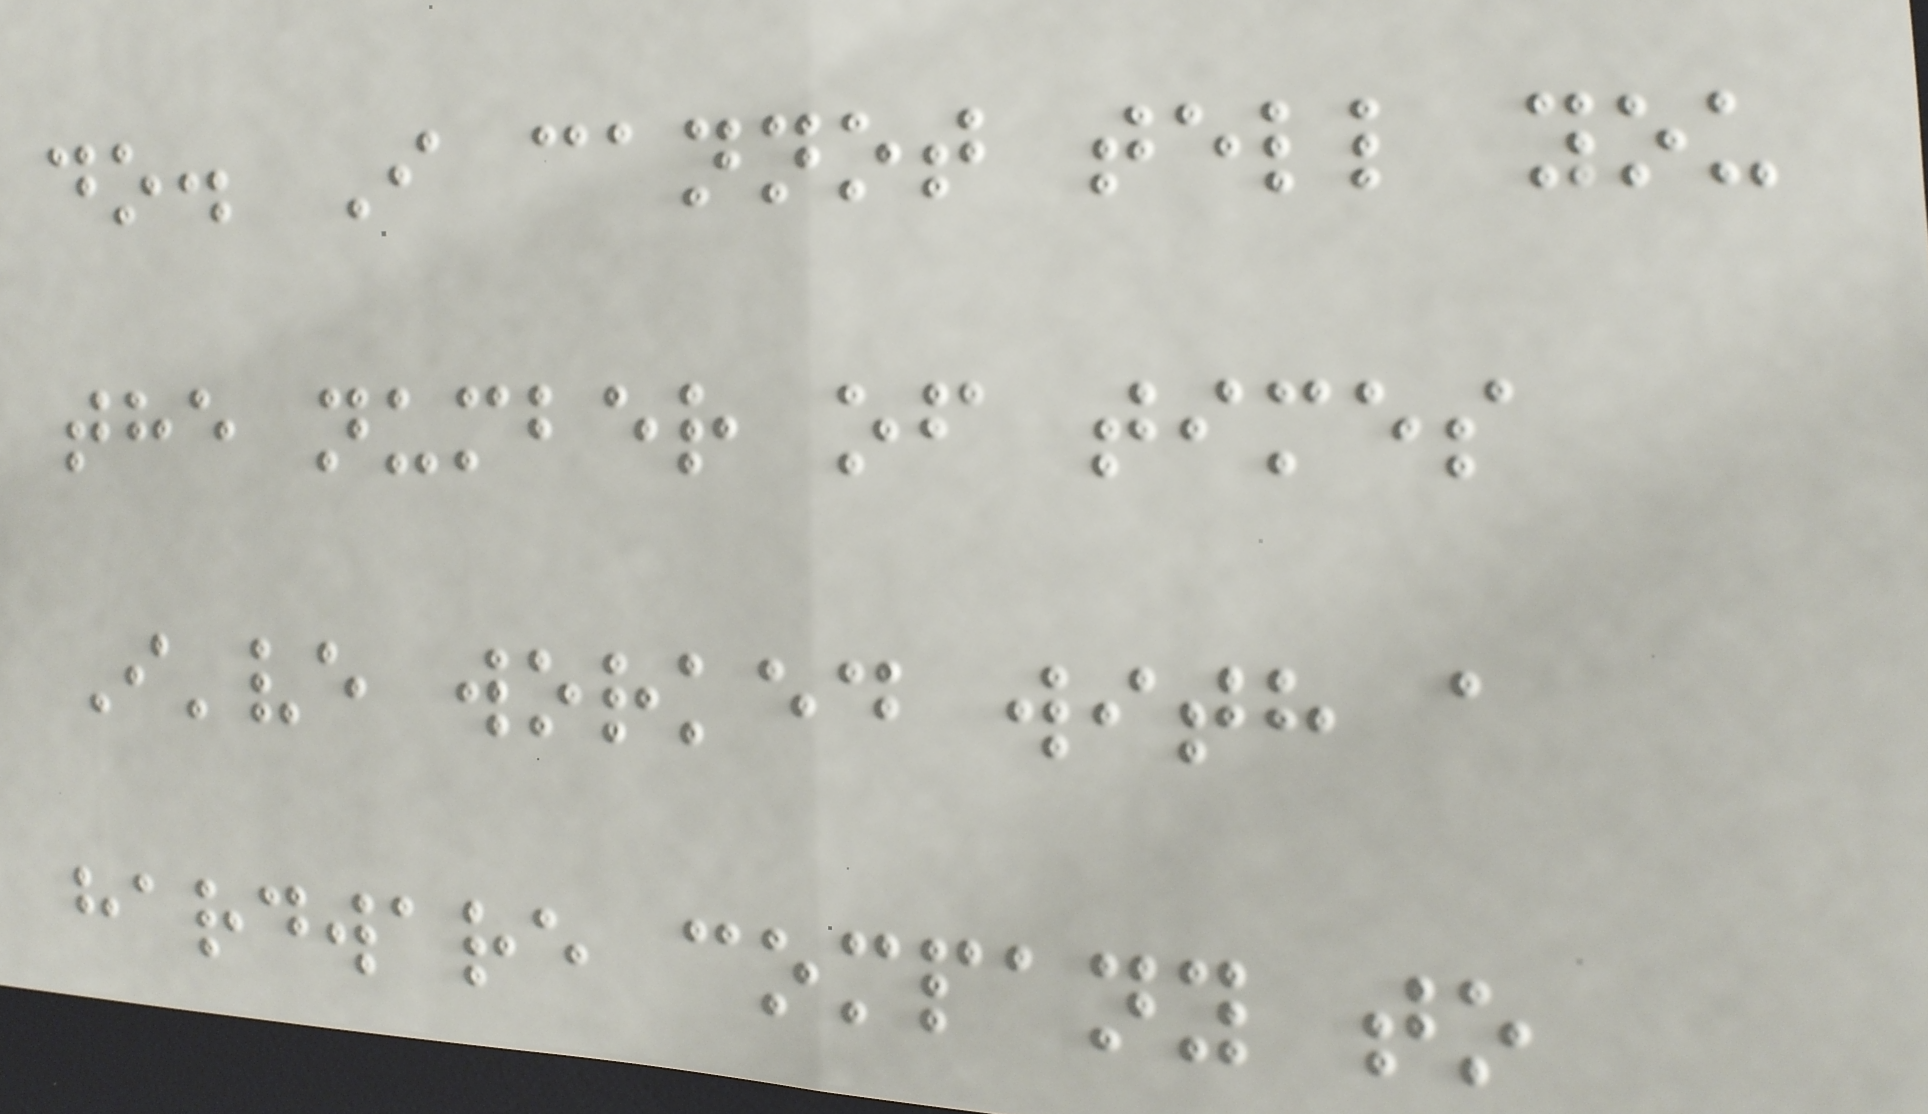do. I cannot tell you
the number of times
I've worked with a
hardware company to
